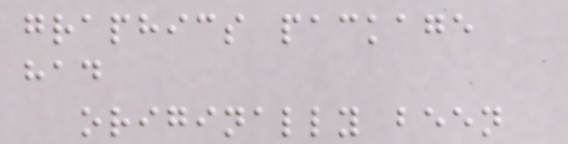graphics package
had
originally been
